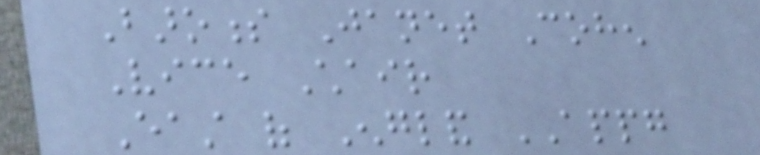Baroness Janet Cohen
Vice Chair
East of England APPG
